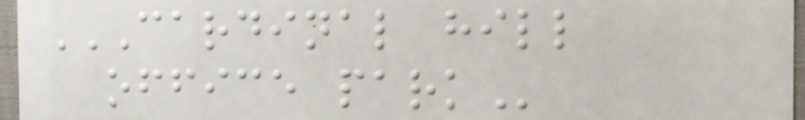CARDINAL HILL
OFFICE PARK
